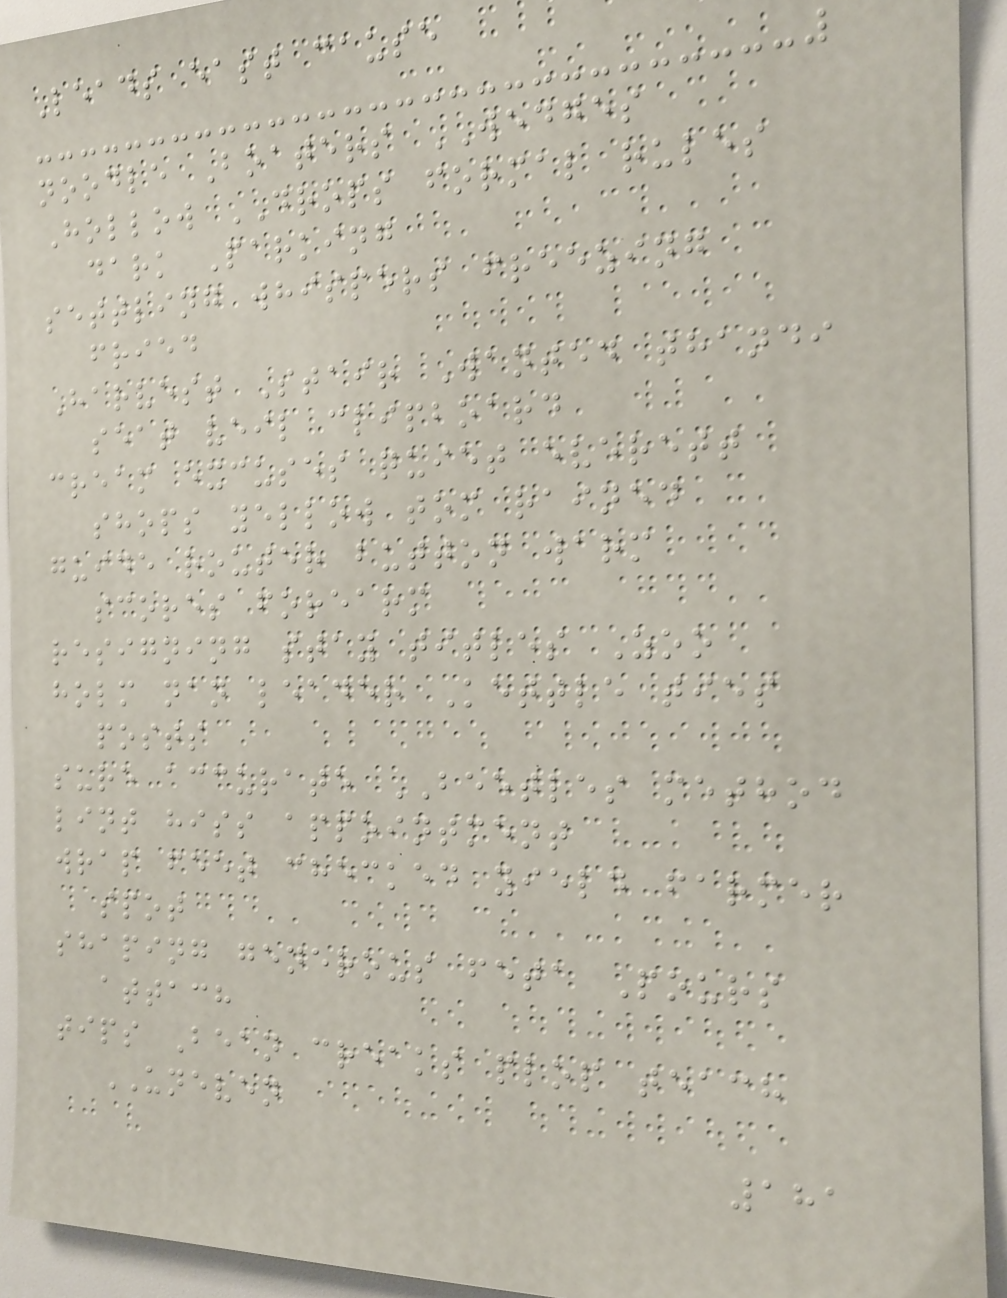Leads east cause
noodle Boaters WEDGES
Hollow DROPS formal rules
dark Parking
settling whispers freezing
fried
Harvest Stair Wanted thandi
seat veil clipboard
cream excuses quiet everett
shops yellow tom rained
guide router button warm
scores forearm
resigning stay titles Zoo
holm nan leader Kettle ties
posts
sure accurate BEETLES method
lint hiss appointment
wrap feet checked yield farmer
spot
shaping generous feta Pours
attach
tips Bean creaks plop teach
UNEVEN
181
